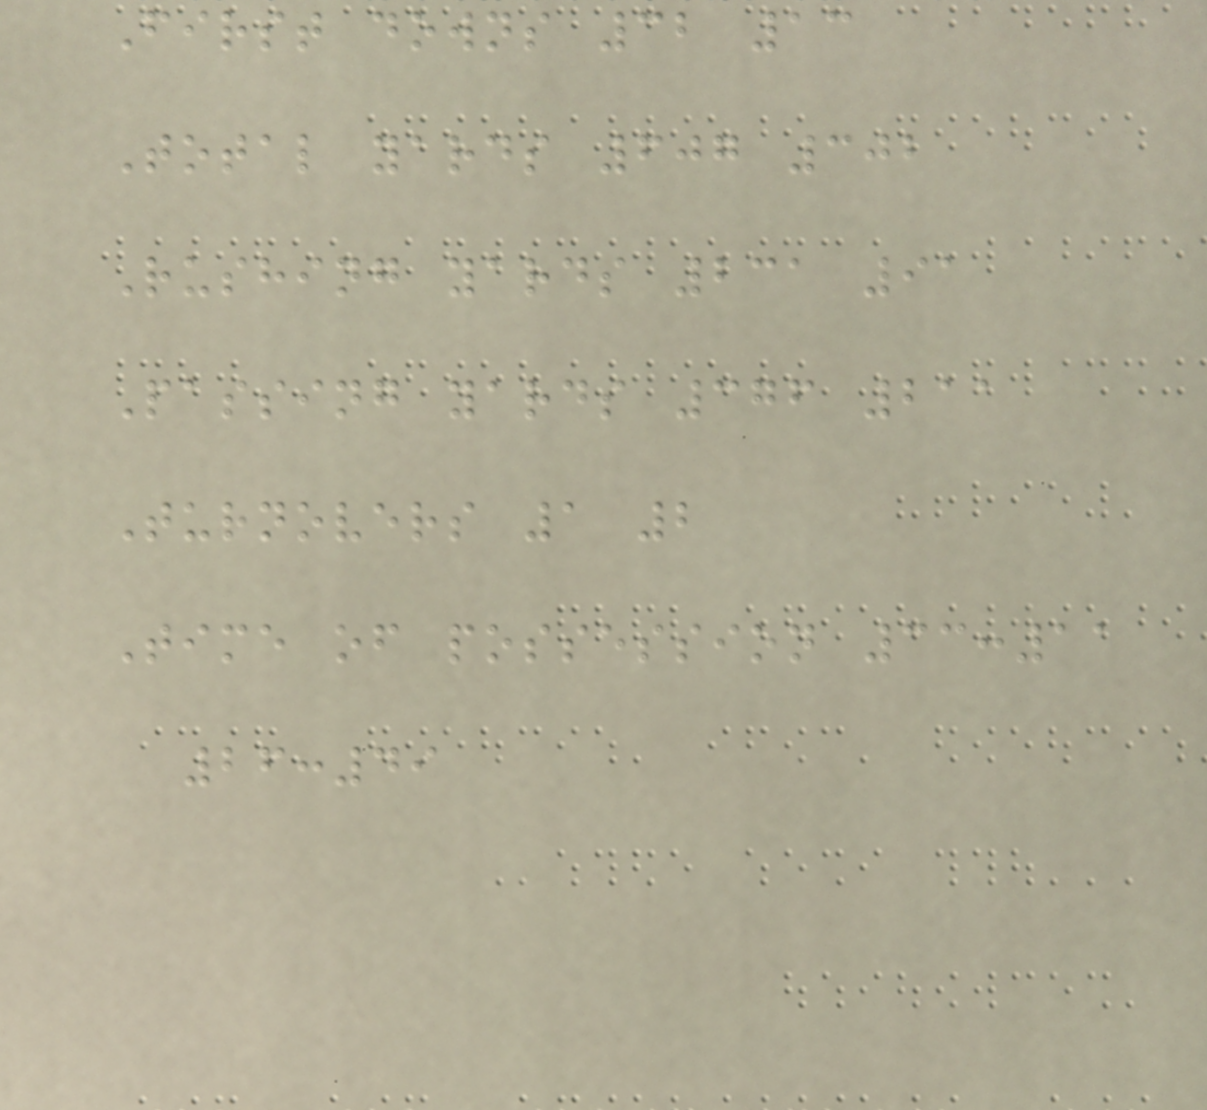First downs 32 13
Total yards 607 302
Rushing yards 231 91
Passing yards 376 211
Turnovers 1 2
Time of possession 33:11
26:49
